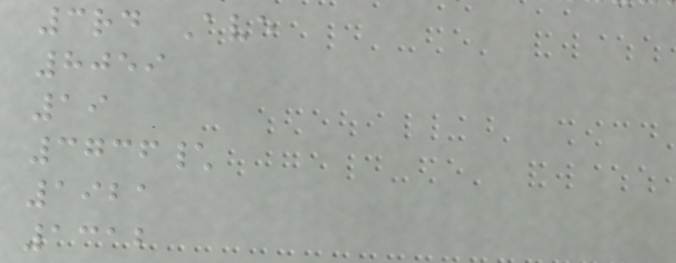3rd Ave
8059
19
3736\
1921
1312
